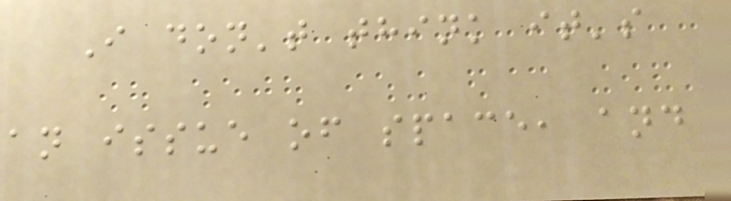I don't think it's
an issue of space, and
